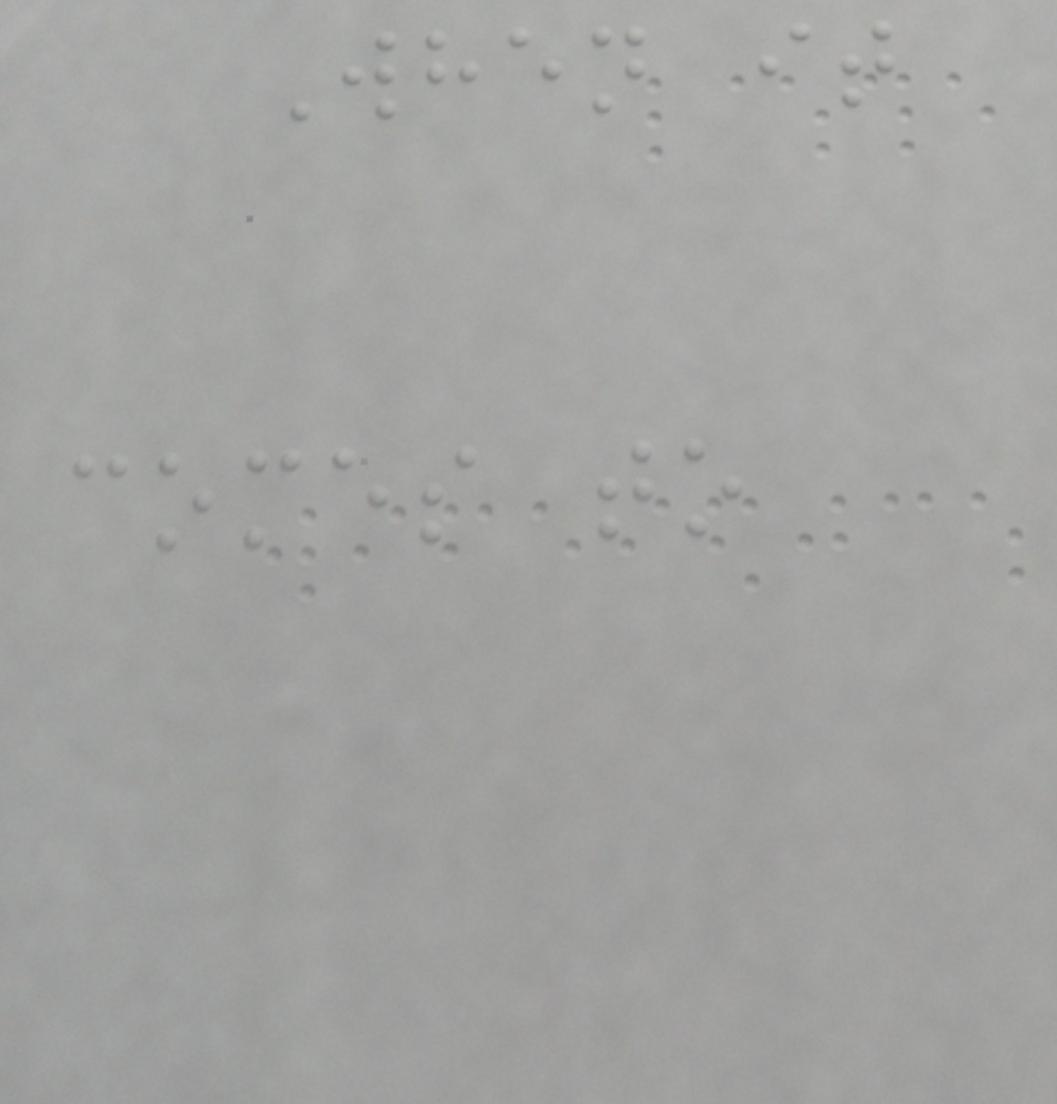When it
comes to
